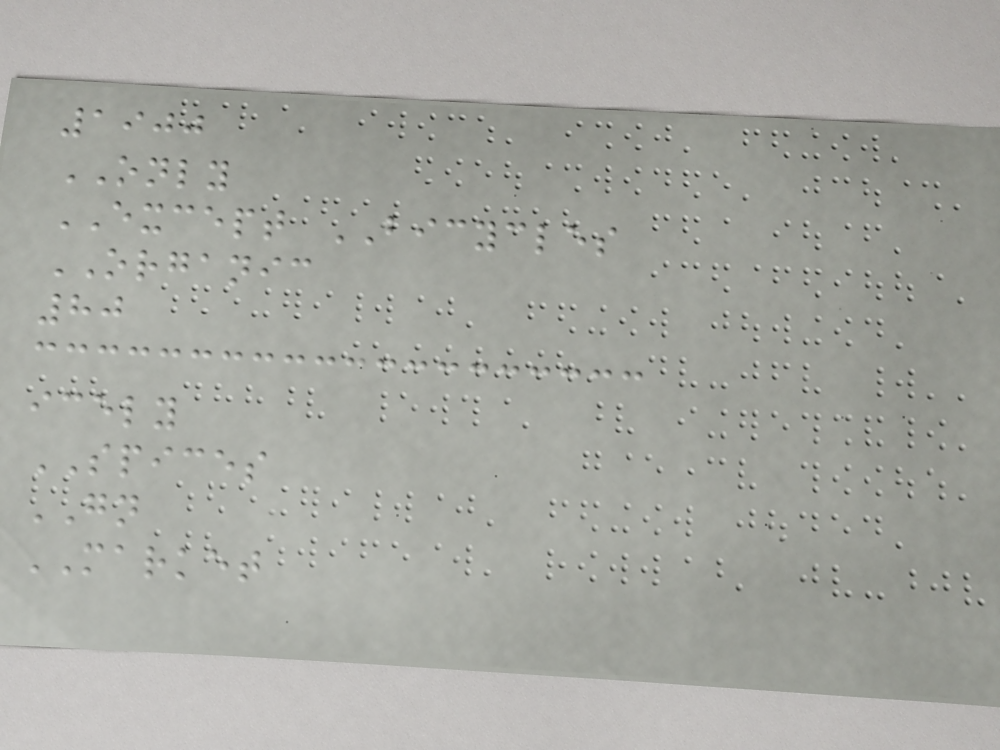1900
ONLY
EXCEPT BICYCLES
ORGANIC
80
icely
SPICES
GN
MARKET
